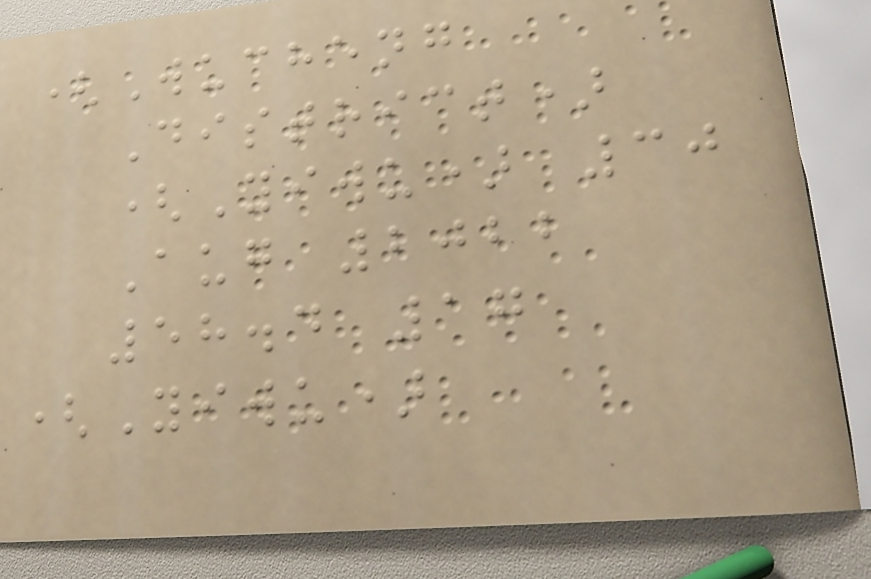(Wucheng
District)
(Yiwu) 30
Aug 2022
58.4 17
(Yiwu)
